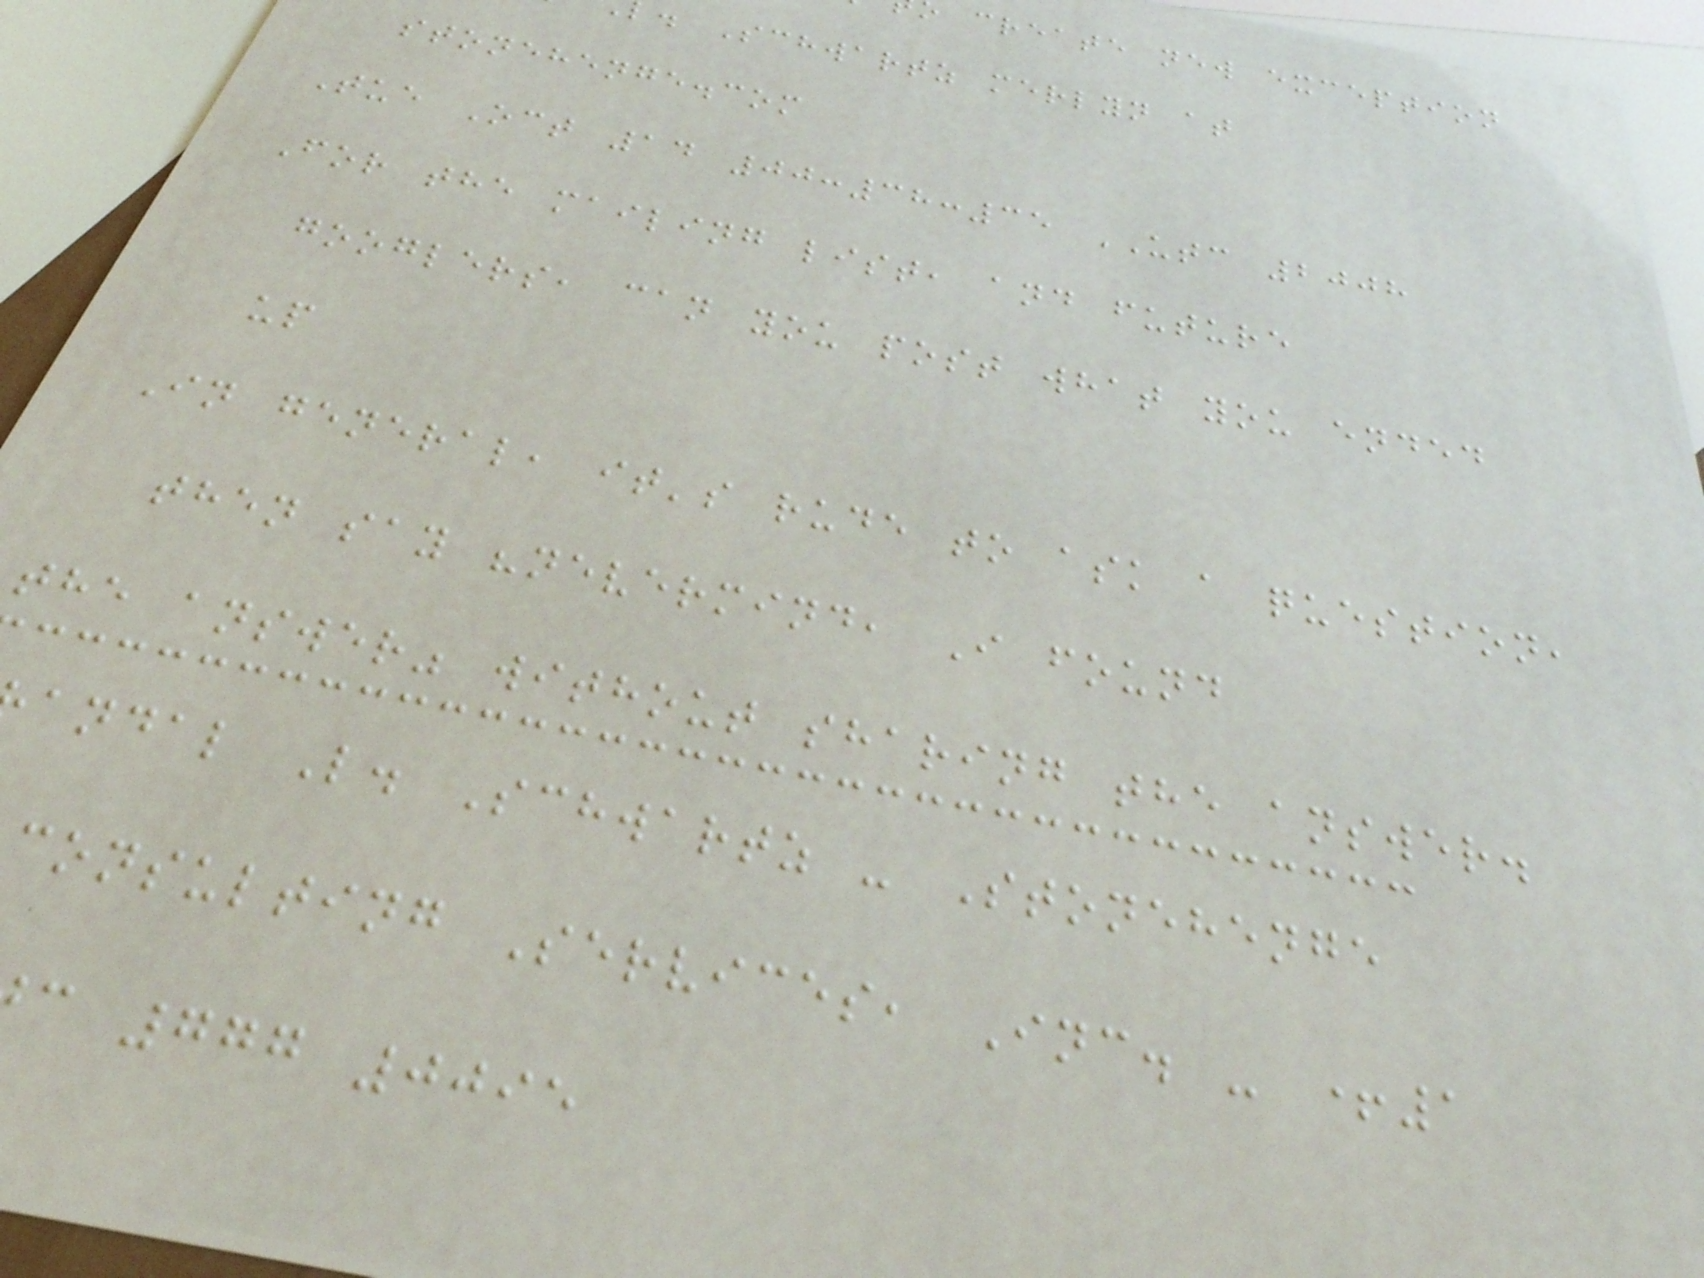create new exception
. Schwartz merlyn at
stonehenge.com
Tue Oct 14 00:38:35 UTC 2008
For the mailing list, and future
googlers, can you post what you ended
up
In general, it's rude to ask a question,
then say "nevermind, I found
the answer" without sharing the answer.
andal L. Schwartz - Stonehenge
consulting Services, Inc. - +1
c 777 0095
